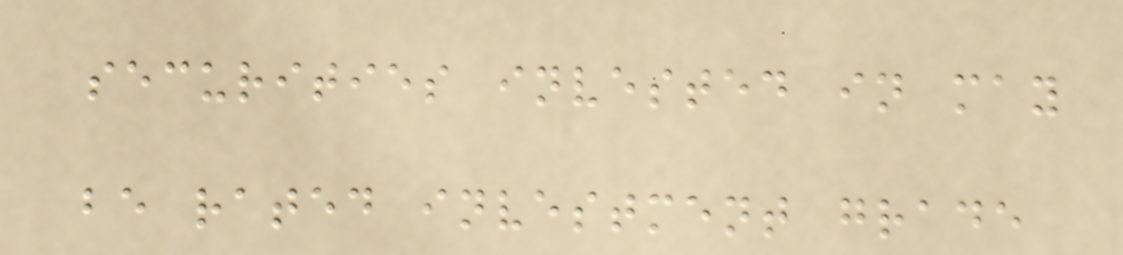securities invested in may
be rated investment grade
